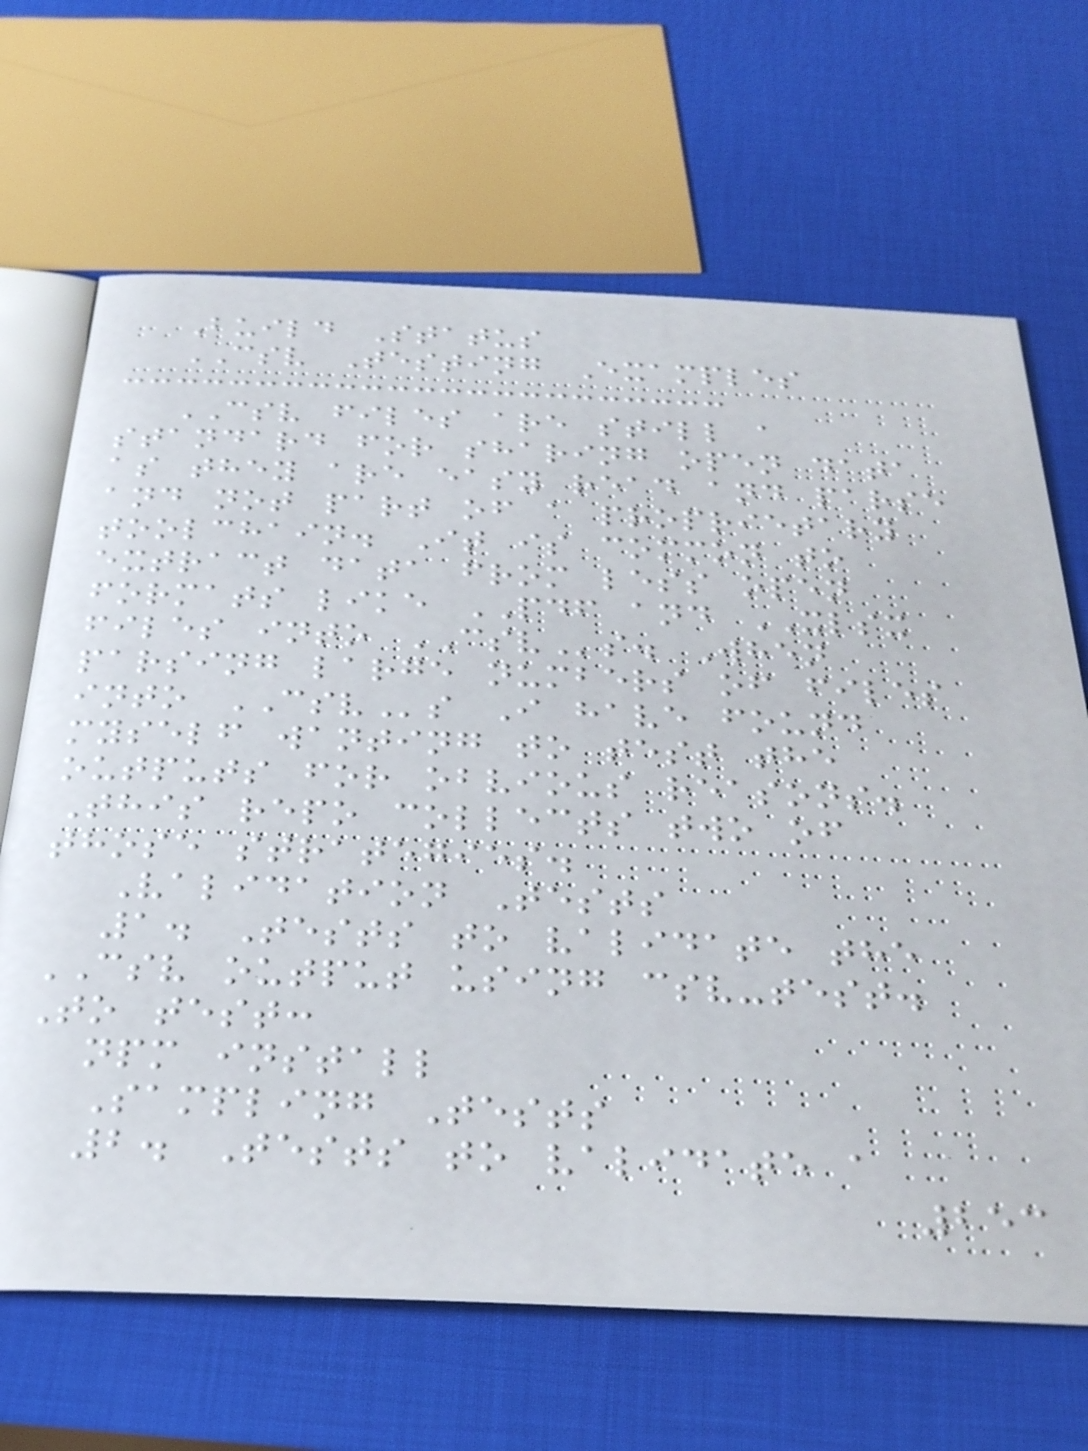Build Status
CSV Testing Examples
CSV files are still a
standard for sharing open data
as they are easy read and parse
and not part of a proprietary
toolchain. It is common to
extract data from less open
formats like PDF and XLSX
files into CSVs. When
parsing large numbers of files
into CSVs I have found
myself wanting to test the
outputs for obvious reasons.
This repo collects two of
those strategies.
Validation Tests
1. Tests to validate the
CSV output using csv-test.
To test:
npm install
Sampling Tests
2. Tests to validate a
253
